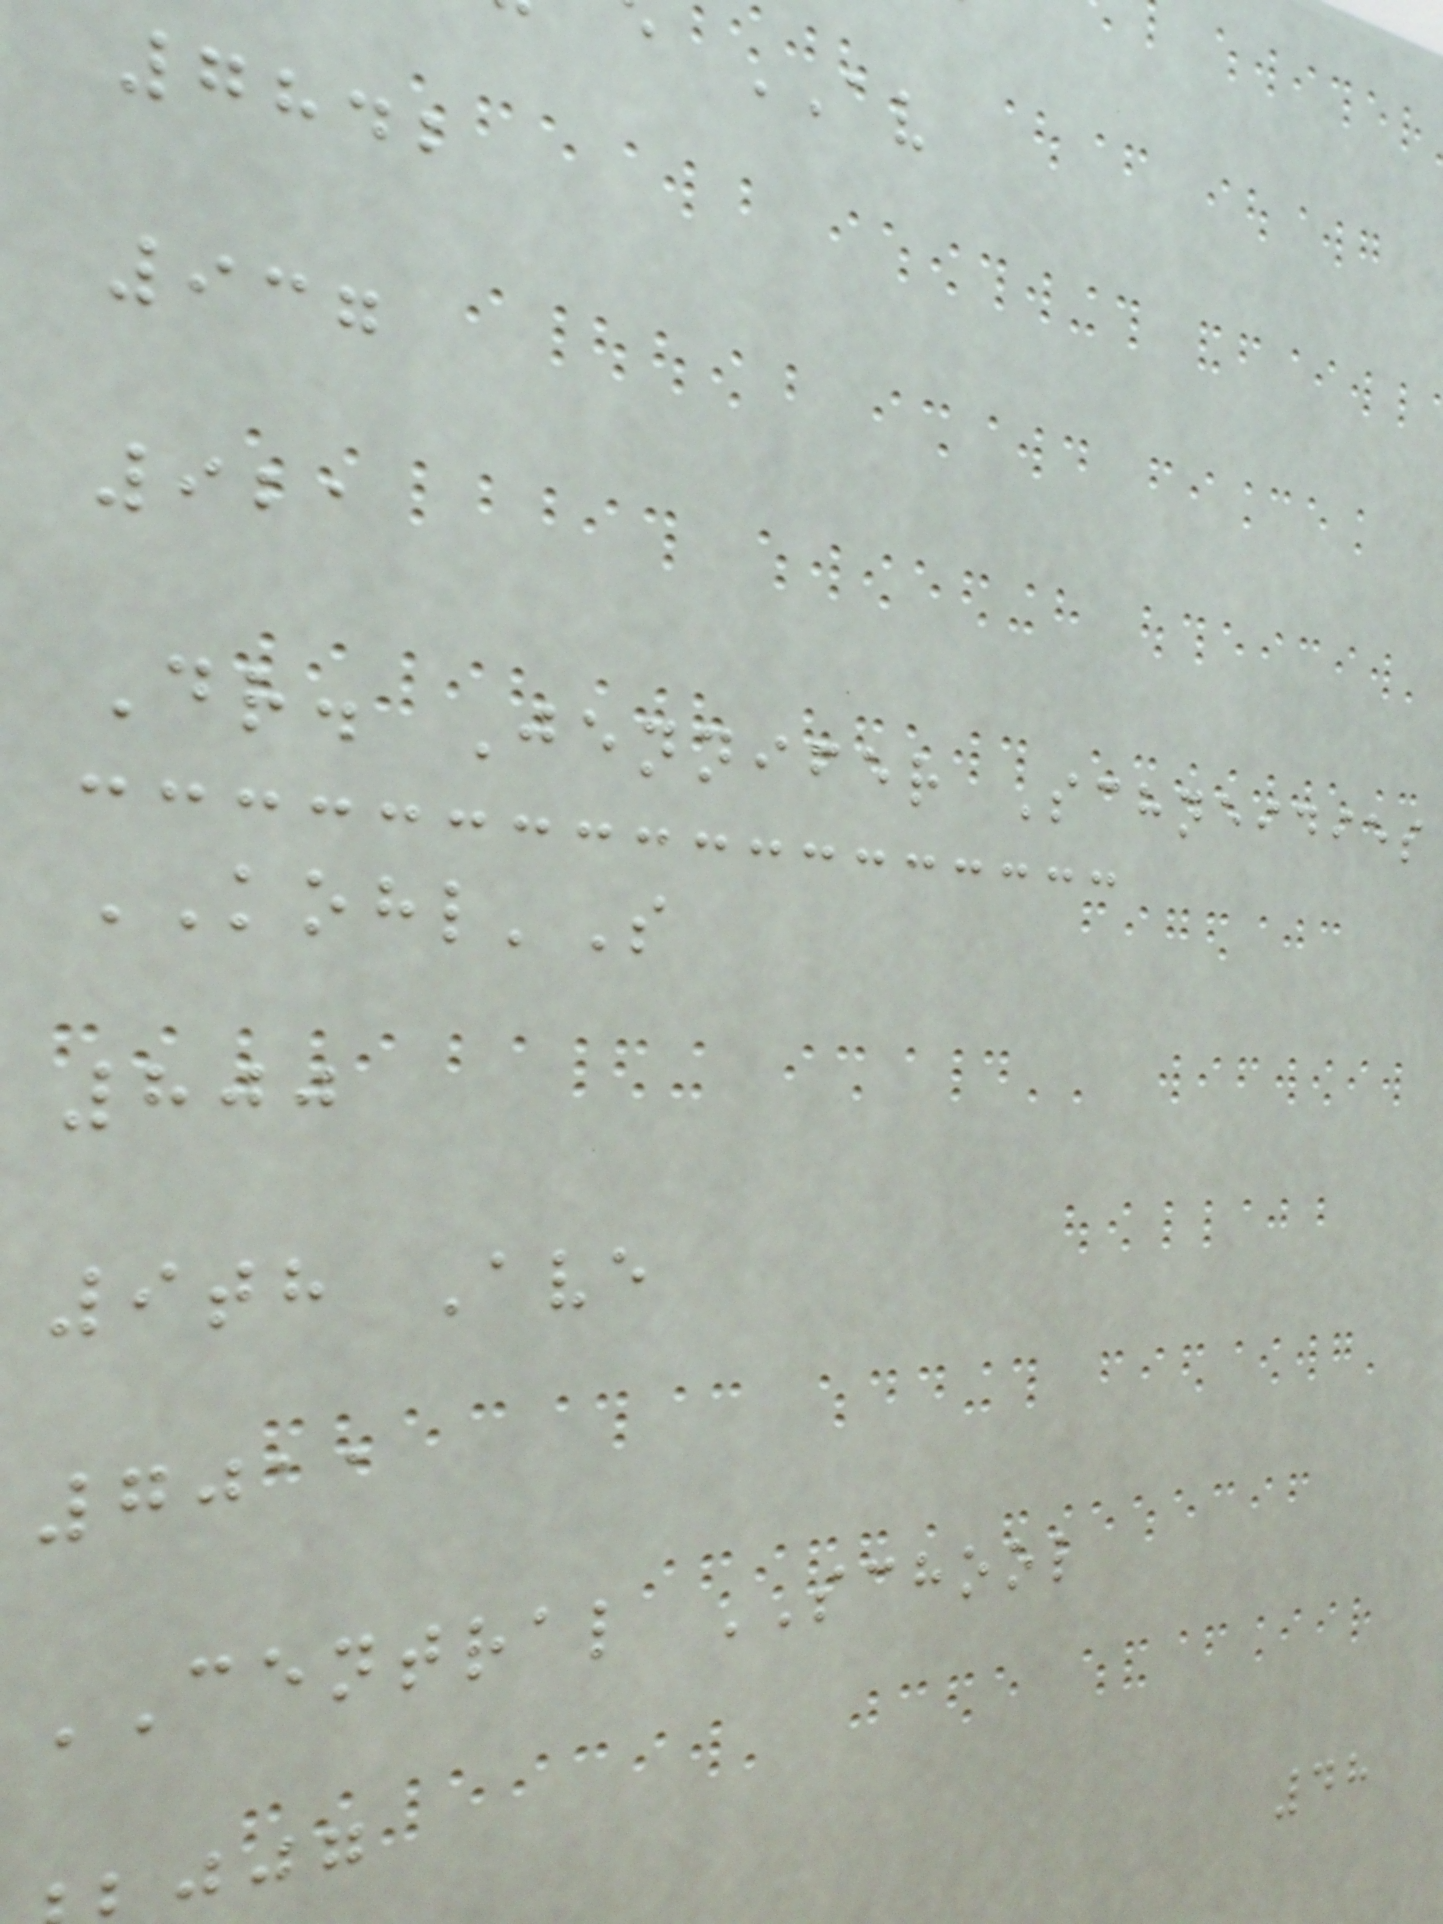AV
7842
937
921
Dr. Jennifer Schneidies
KOHL'S
800
9th Ave
7011
CENTRAL SCHOOL
48
